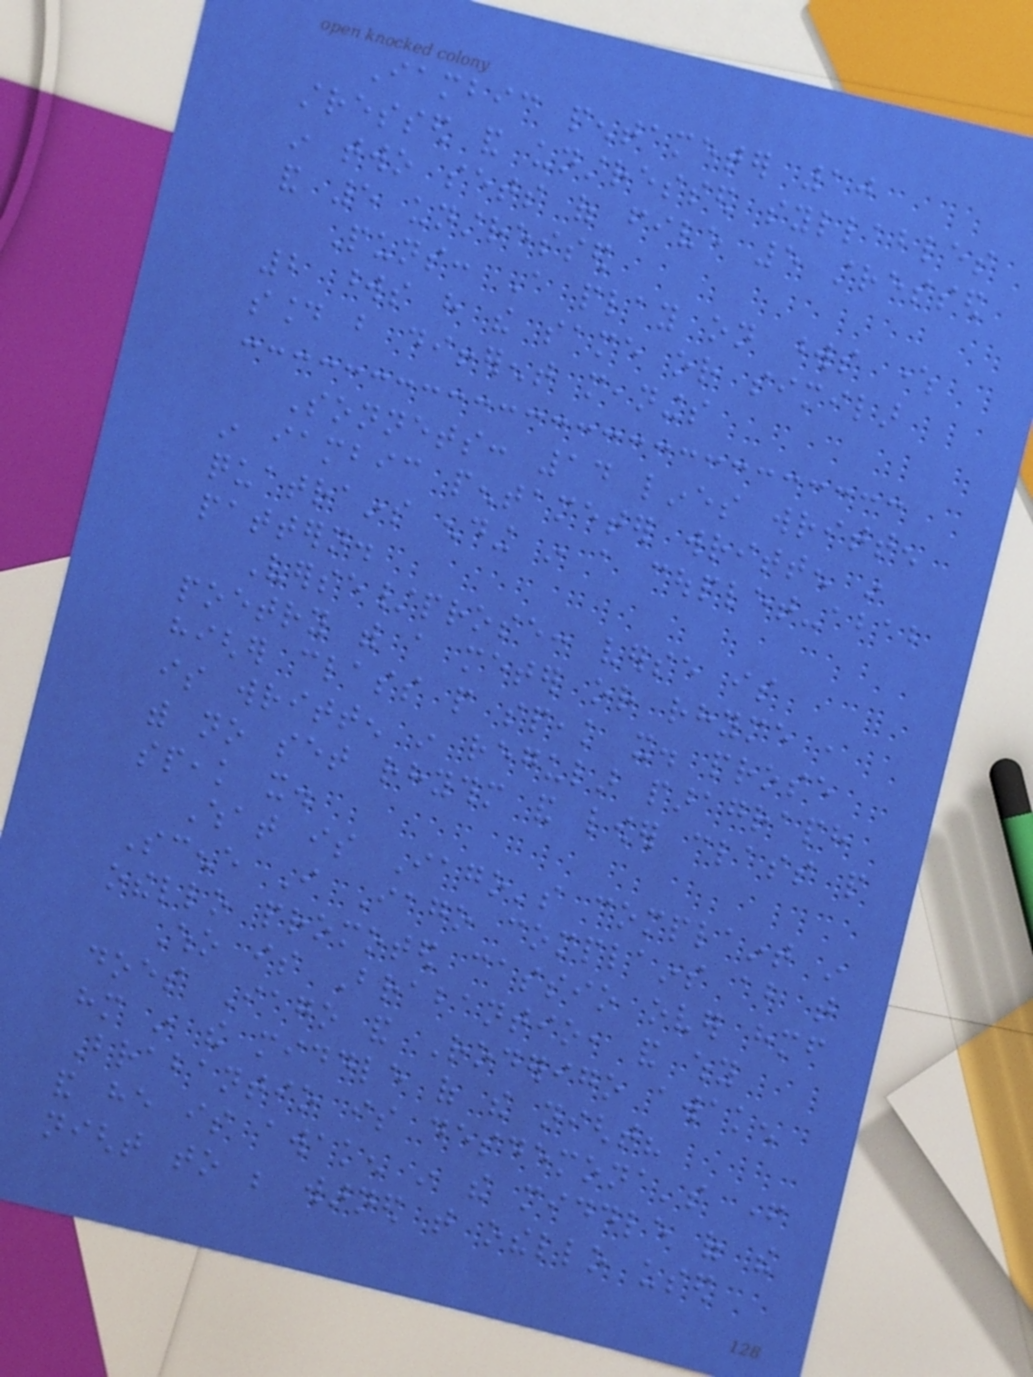Iambic pentameter 10
stressed and unstressed syllables
in two sets of five 5 stressed
and 5 unstressed
Puns: A play on words where
2 words have the same or similar
sound but different meanings
Sonnets: 14 lines written
in iambic pentameter written in
quatrains ending in a couplet-abab
pattern.
Verse/prose: verse is
poetry with a meter or rhyme ,
higher class people speak it. prose
is written in regular paragraph
with no set rhythm and lower class people
speak it.
What is Iago's complaint in
Scene I Iago complains about that
othello promoted cassio over himself
Who is Brabantio, and why
does Iago and Roderigo awaken
him in the middle of the night?
Brabantio is desdemona's father
and he is awaken in the middle of the
night to be warned that othello used
